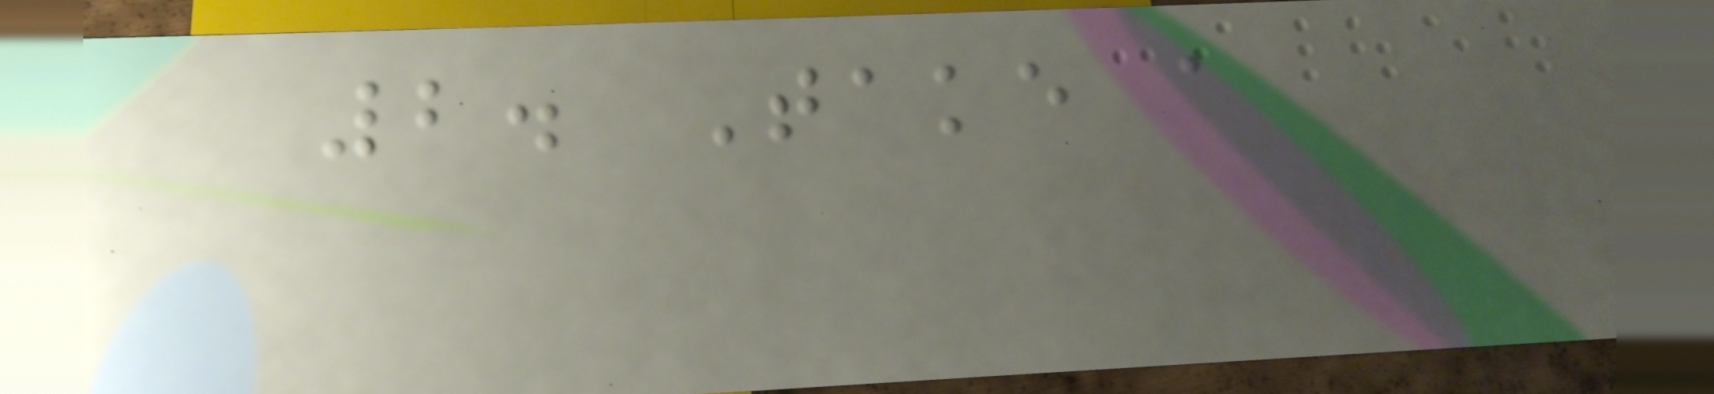2. Take a
